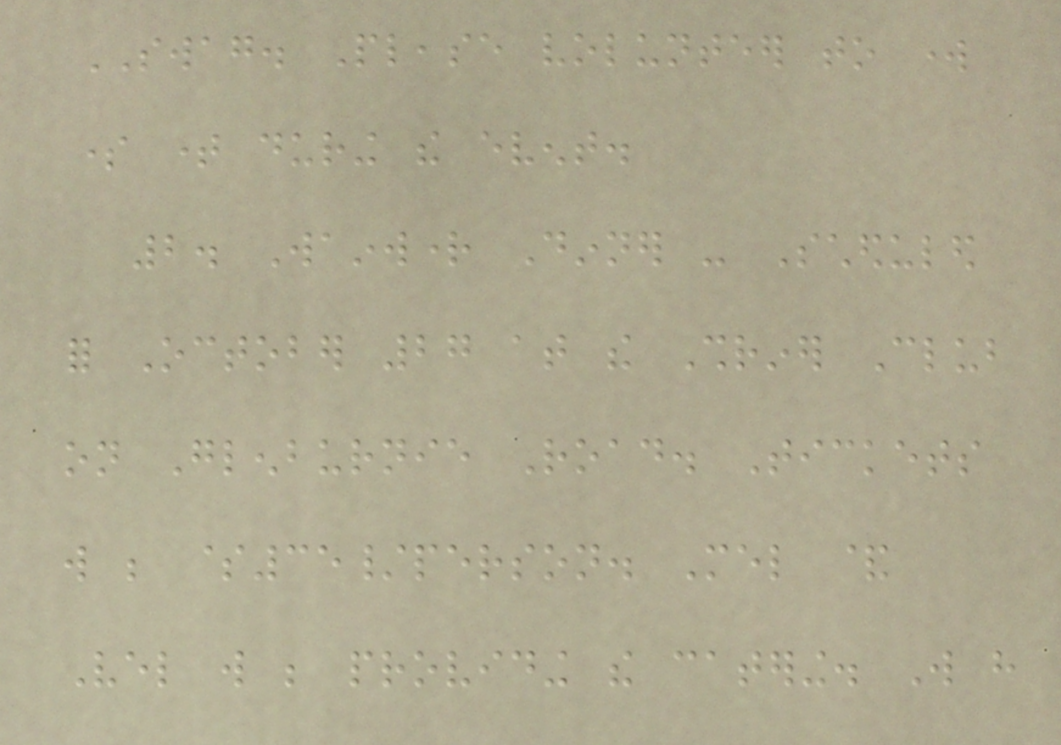SWAG. Please volunteer to work
some time during the event.
2. Wainwright Dinner - Scheduled
for October 27 at the Shriner Club
on Glenburnie Road. Tickets
will be $35/person. Mel &
Vel will be providing the catering. Will have
